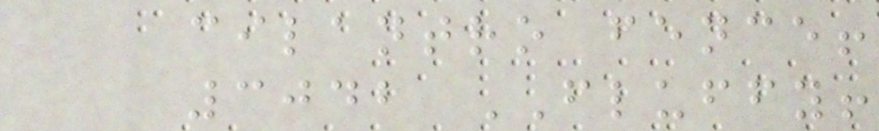cilantro fence!
3042 FLUFFY!
